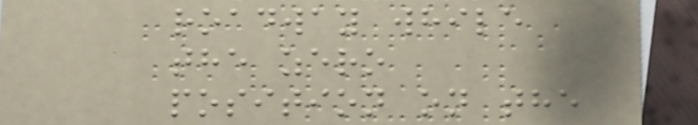roadway while
the zero
position on the
